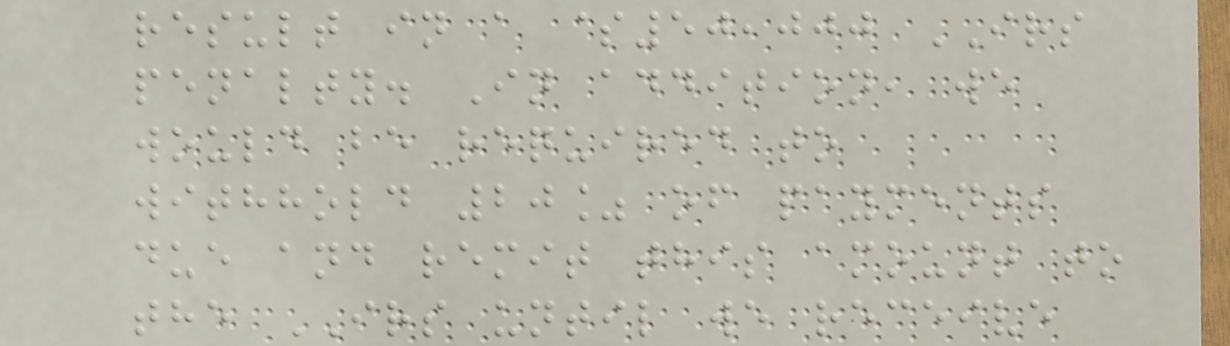result in a $50,000 IRS
penalty. In addition, we
would be required to
withhold 20% of payments
due and remit this amount to
the IRS until we receive
